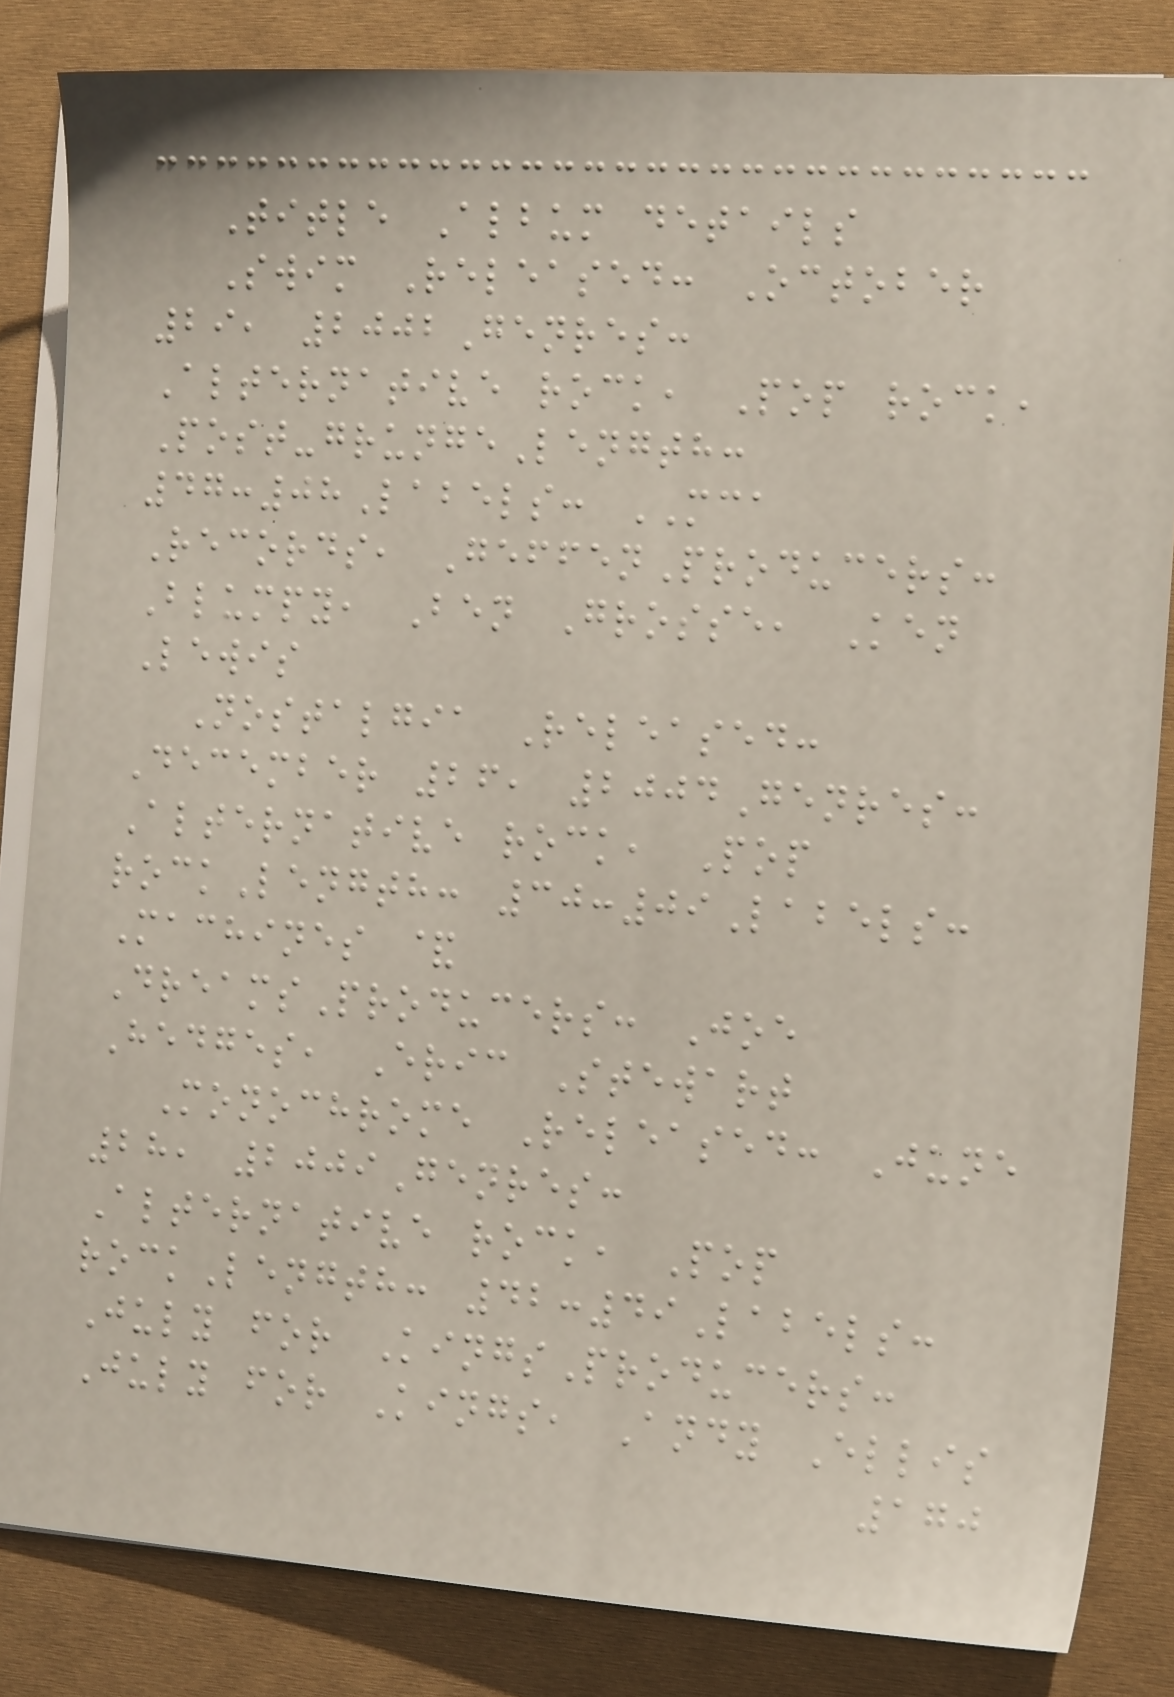Title Album details
Swim Released: October
29, 2002Genres:
Alternative rock, Pop rock,
Post-grungeLength:
47:08Labels: MCA
Records, GeffenProducers:
Blumpy, Ben Grosse, Ken
Lewis
Nostalgia Released:
December 26, 2004Genres:
Alternative rock, Pop
rockLength: 30:09Labels:
Machines &
DreamsProducers: Joe
Hedges, Eric Stewart
Monochrome Released: June
28, 2009Genres:
Alternative rock, Pop
rockLength: 42:49Labels:
July for KingsProducers:
July for Kings, Andy Ellis
170
